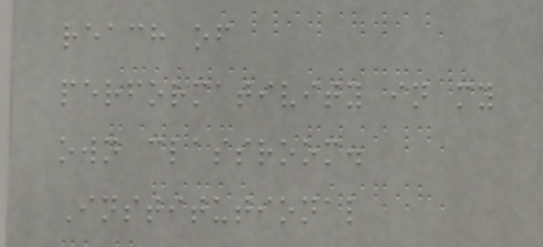reach of
performativity in my
own classroom.
Institutional
